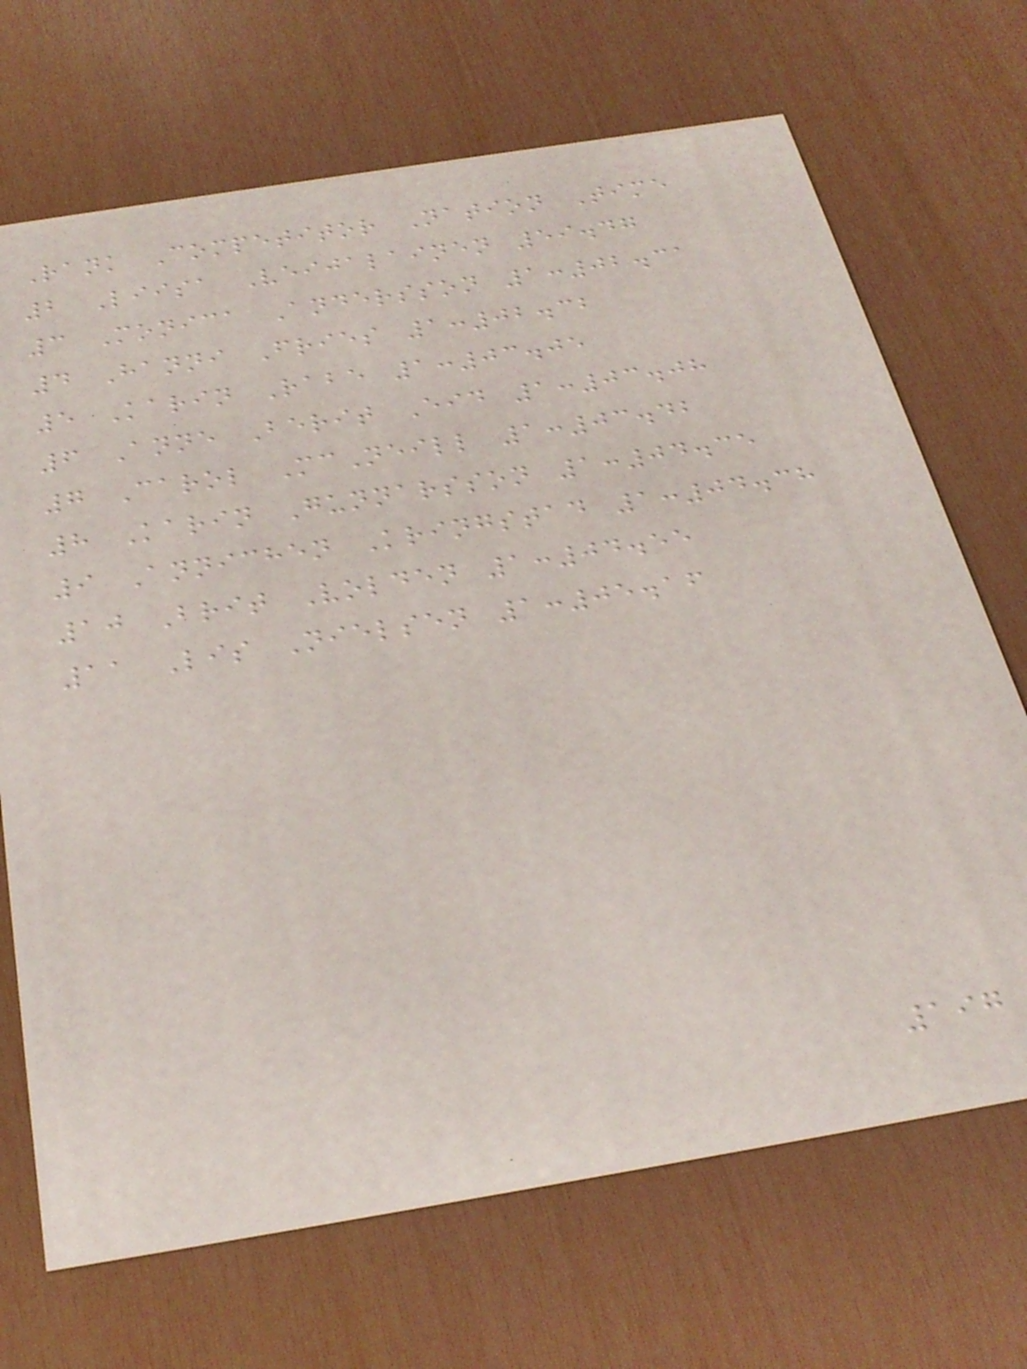Rank Competitor Nation Time
2 Liisa Veijalainen 59.47
3 Monica Andersson 1:02.31
4 Hanni Fries 1:02.32
5 Karin Rabe 1:03.05
6 Anne Berit Eid 1:03.08
7 Carol McNeill 1:03.42
8 Karin Gunnarsson 1:04.35
9 Annichen Kringstad 1:04.38
10 Brit Volden 1:04.55
11 Lis Nielsen 1:05.16
197
